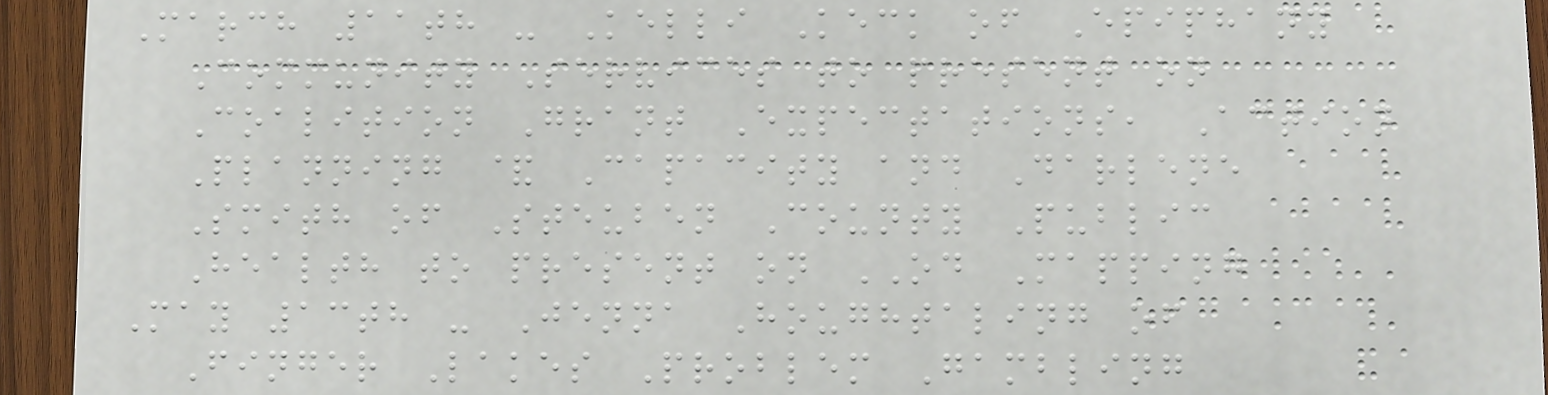March 11th - Kelli Keck of Epiphany
Community Services to present on
Coalition Grant Expectations, Action
Planning & Capacity and Darlene
Smith of Steuben County Public
Health to present on OD Mapping
May 13th - Jenna Houghtaling of
Finger Lakes Problem Gambling
